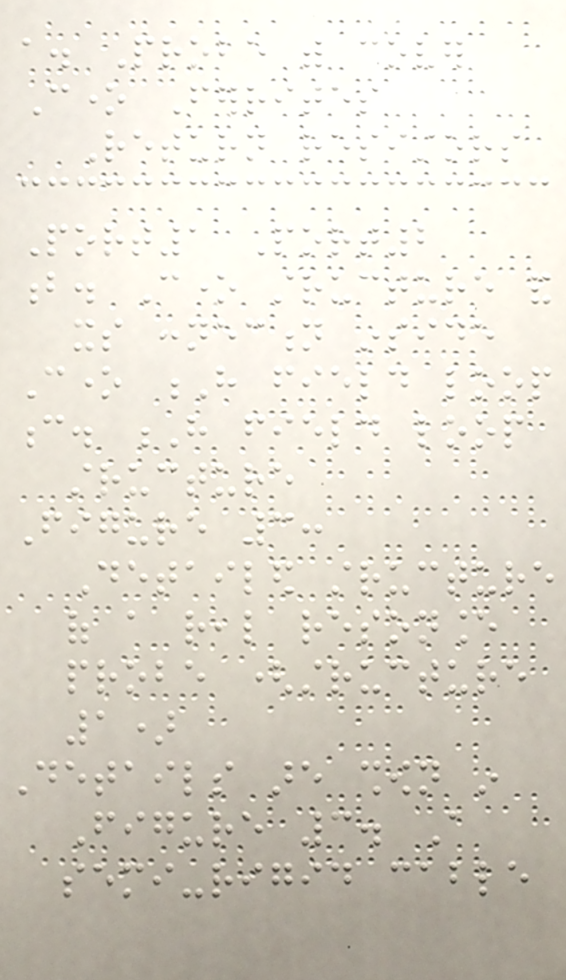a. Probe with cover
Cone Ferrites
Return resistors
Port1 Port2
b. Cone structure and
its connection inside
Cone H field loop
c. H field loop
structure
Figure 3:
Detailed structure
of a real resonance
probe (structure
1)
Details are shown in
Figure 3. A
semi-rigid cable
